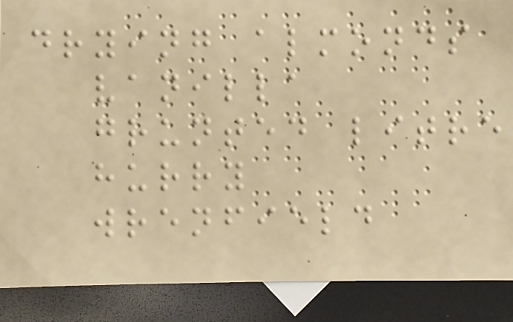drying almonds
vanilla
grunted litre
hurry
wrenfield
